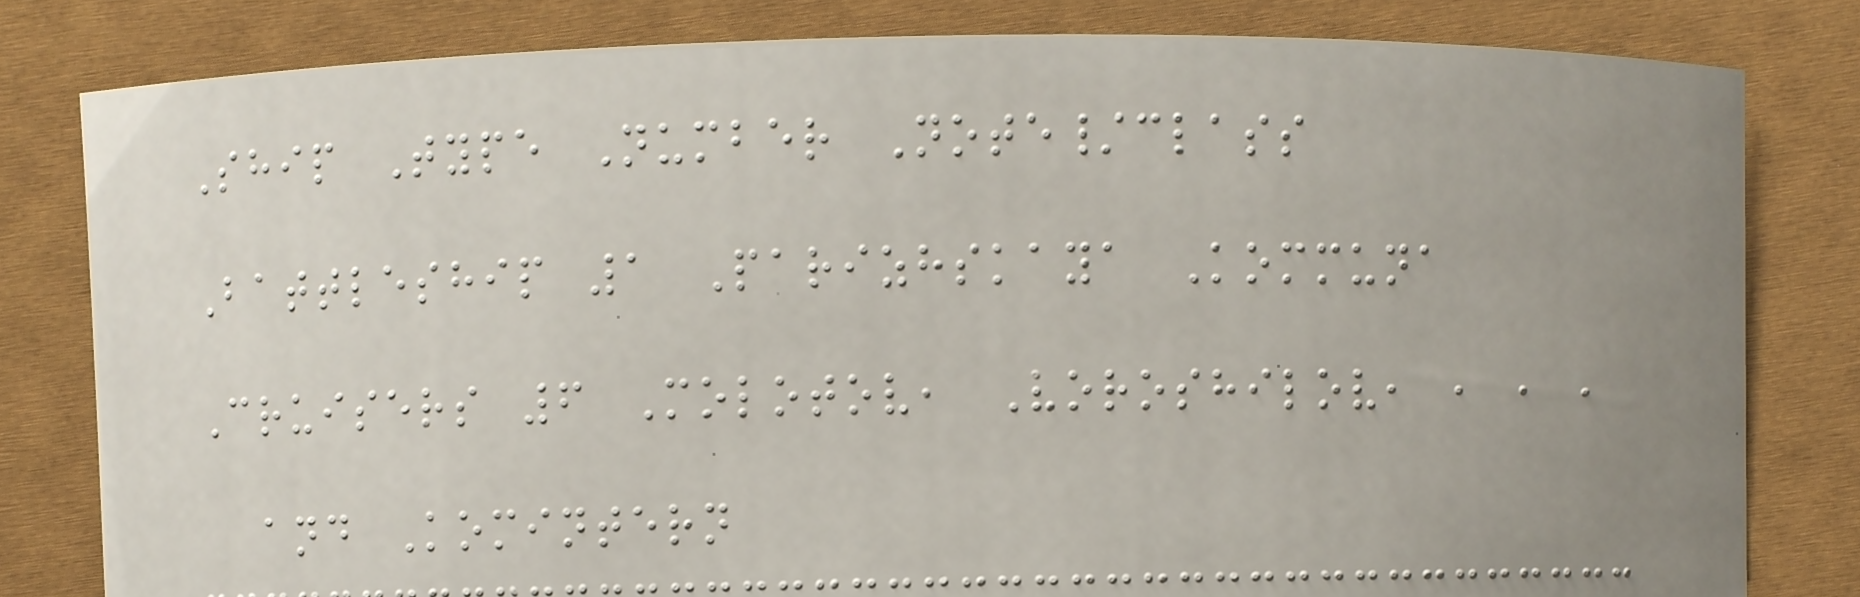Ship Type Number Note/class
Battleship 1 Parizhskaya Kommuna
Cruisers 6 Molotov, Voroshilov, , , ,
and Komintern
